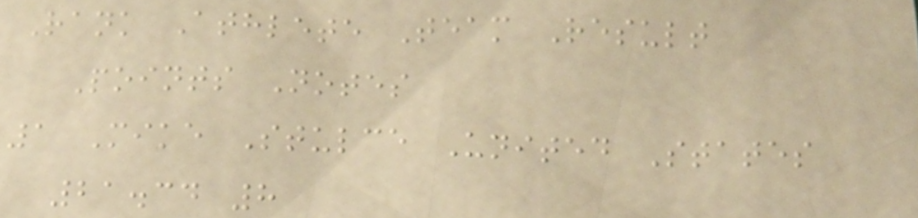Rank Athlete Team Result
Points Notes
1 Mike Stulce United States
21.34 8
